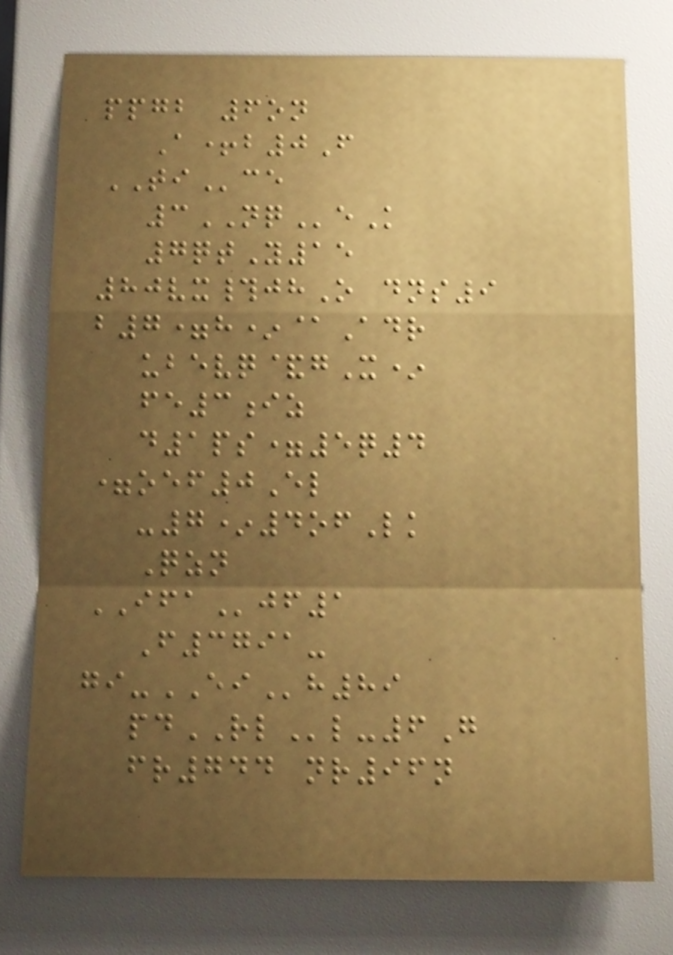ppgb 6on
A+b0F
TIce
3NQeK
7qtY15
80vx#jhO dns9
b7=h*@Adr
ubevq&gX*
fe3iz
d1ps=5q4
=oef0El
-7*4ofLk
Qzn
IFAjf1
F3791-
gi-EIh89
pdRLl-6G
fr744 nr96n
